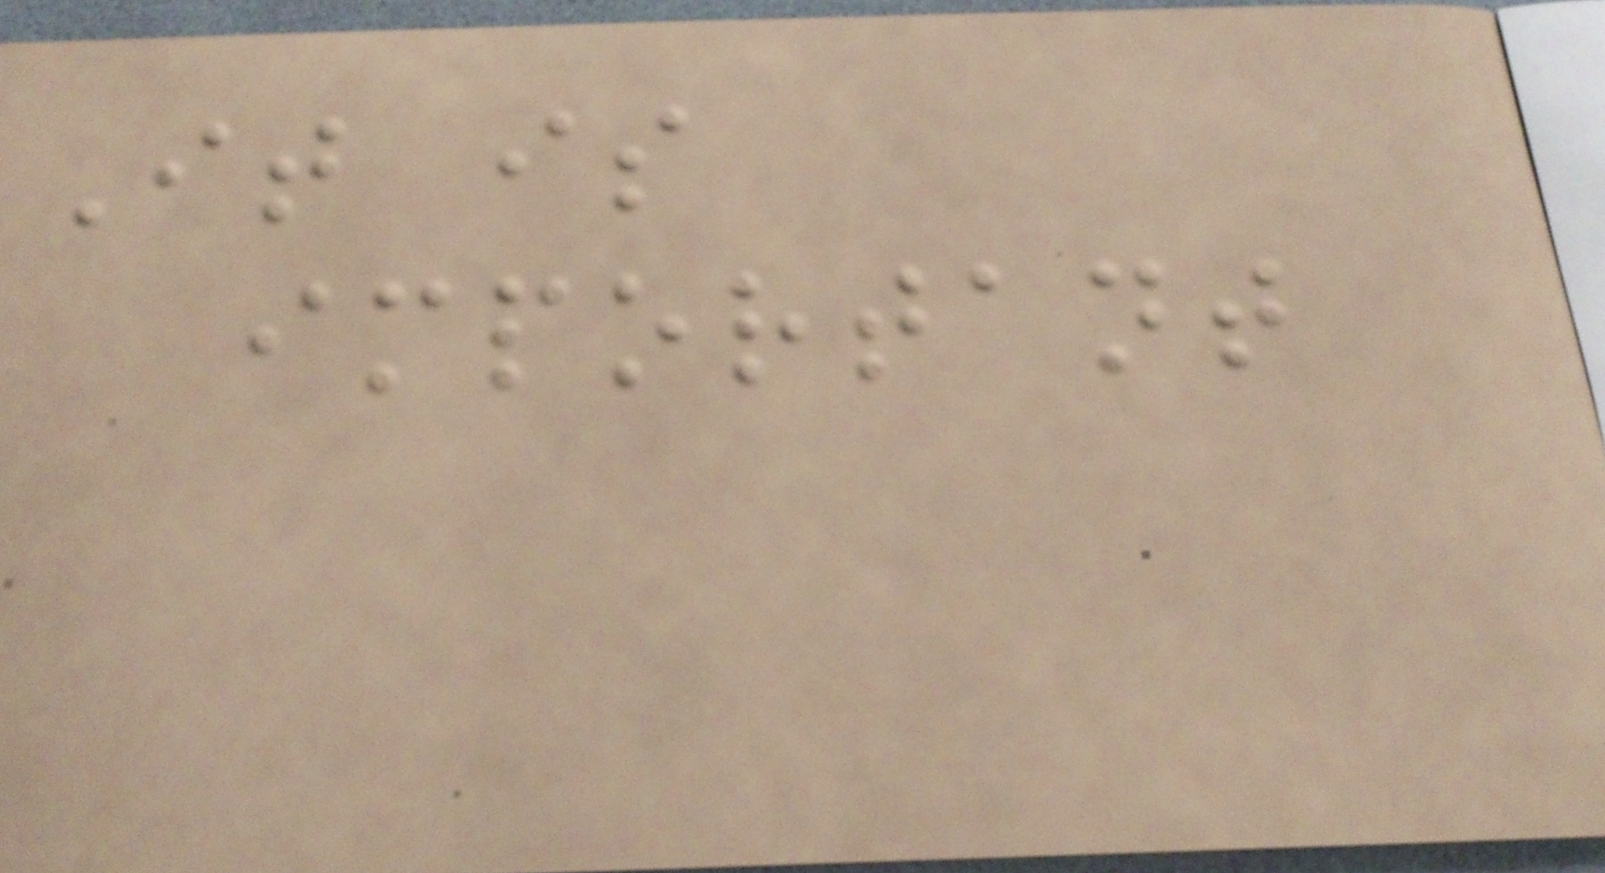It is
important
